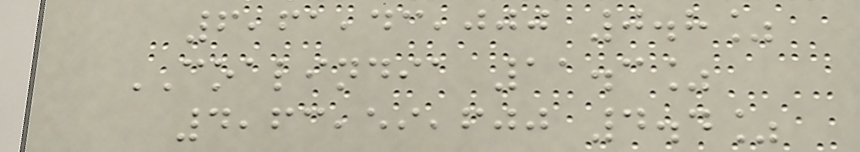6,61,43,000 0.8%
COALINDIA 11.3%
4,63,59,600 4.4%
